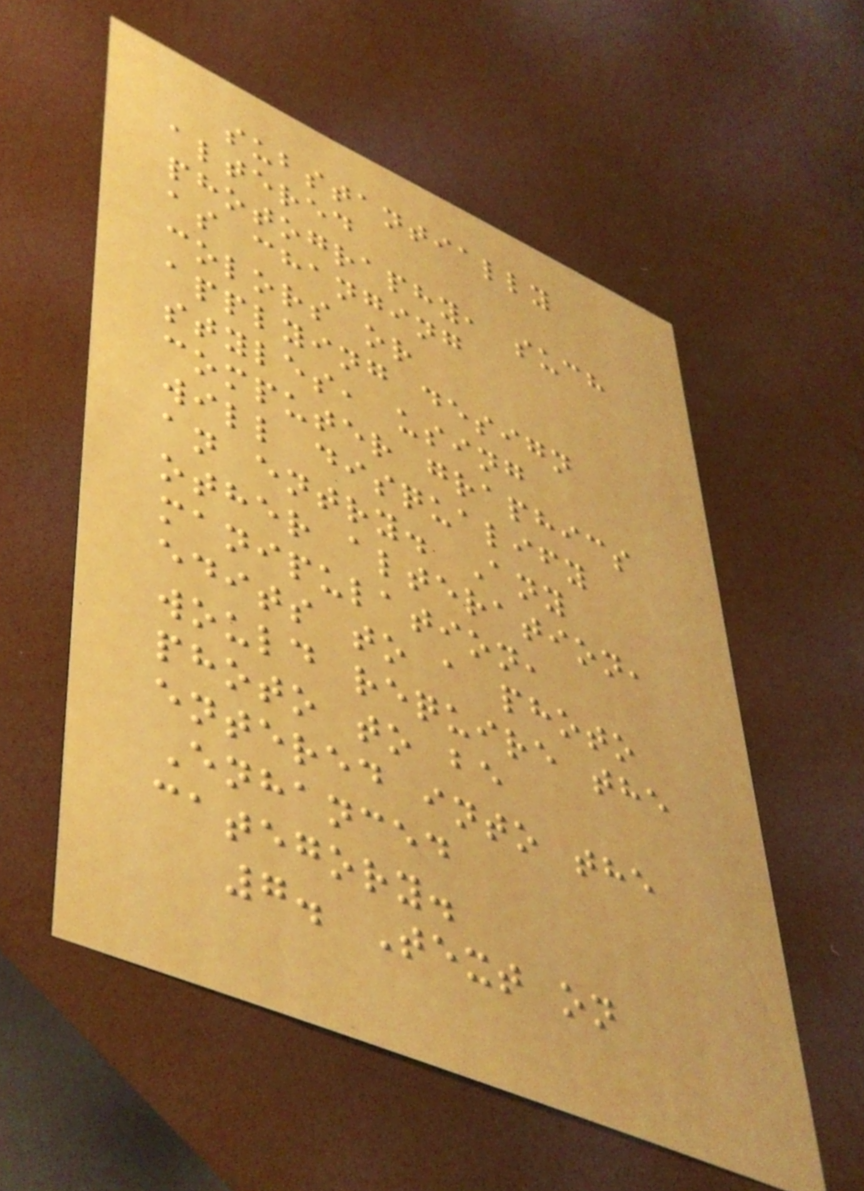substantially
altered
photography, such
as changing
colors or
applying design
styles, using
computer graphics
will disqualify
an entry. Any
other alteration,
manipulation,
edits to a photo
would require the
photo to be
entered into the
Enhanced
category.
7. Text on
